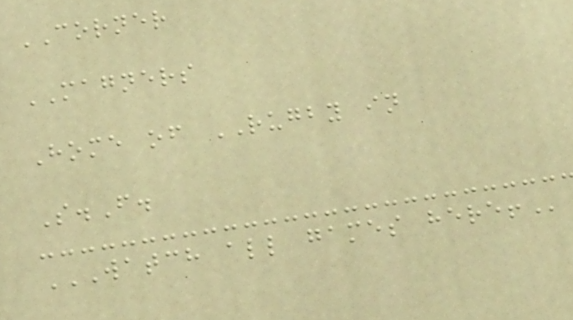CORNER
MAGNERS
Home of RUGBY in
S.F.
WATCH ALL GAMES HERE!
